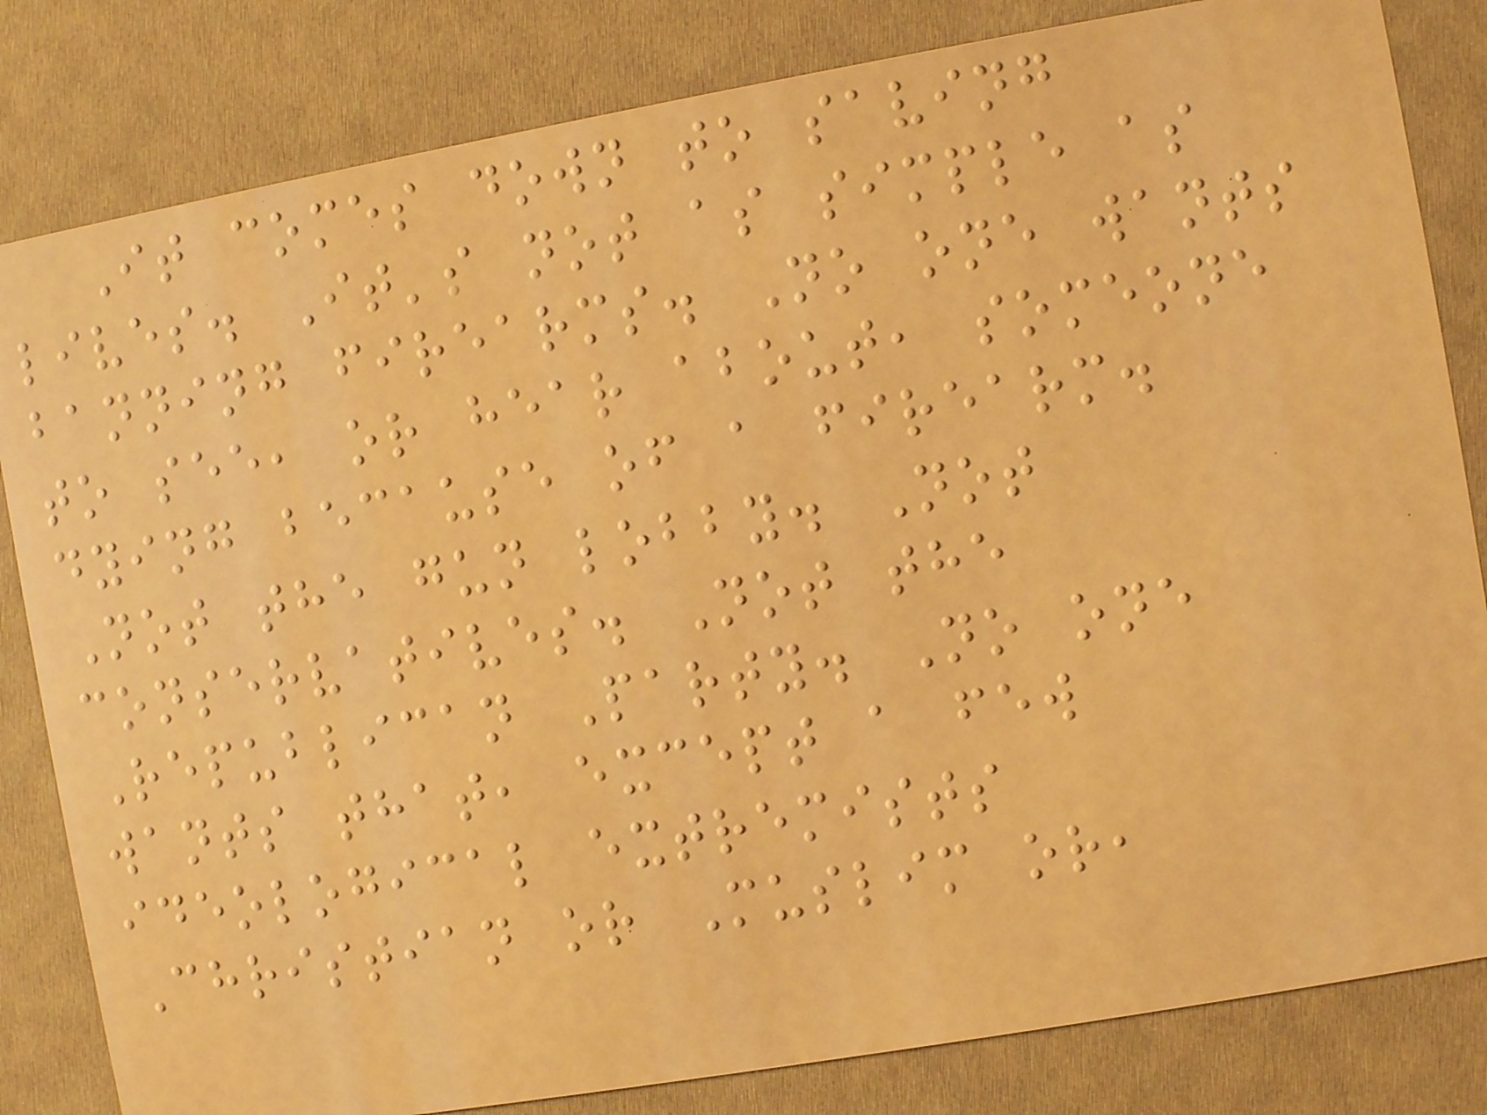It comes down to saving
lives. It's not as simple as
banning firearms. No one wants
to see, or hear about, someone
dying because of a firearm.
Not the gun lobby. Not
conservatives. Not the
Republican Party. No one
wants that, except a few
ideological extremists
Christian or Muslim or,
